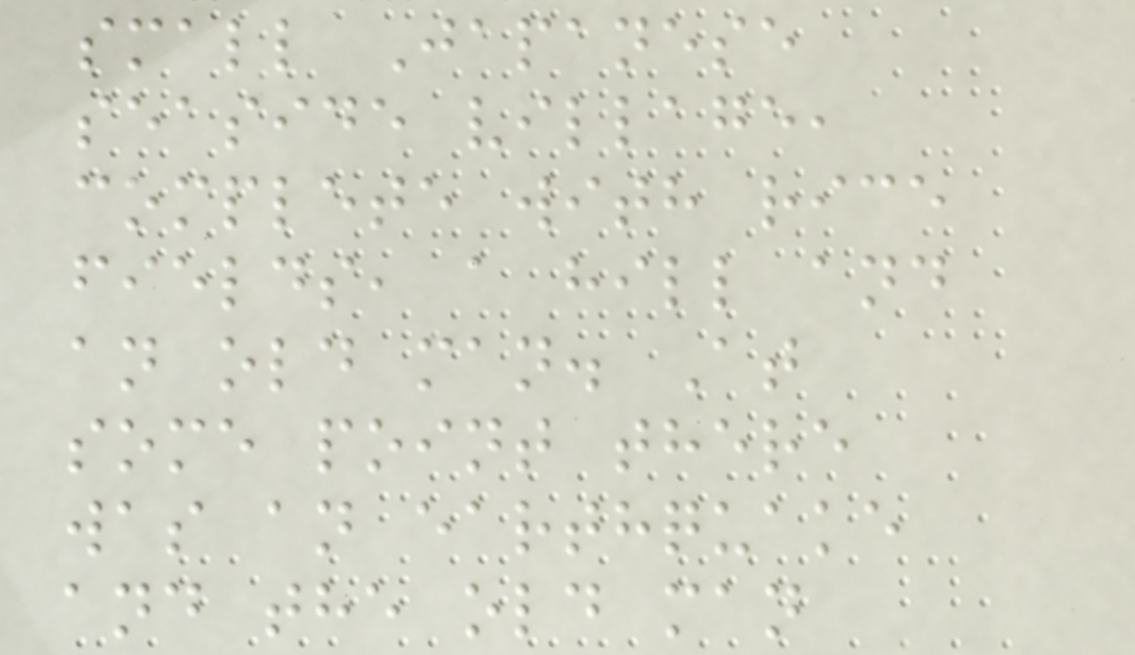small Japanese
seaside village,
complete with rice
fields, a hill and
an old man. At
some point there
was an earthquake
and the old man
